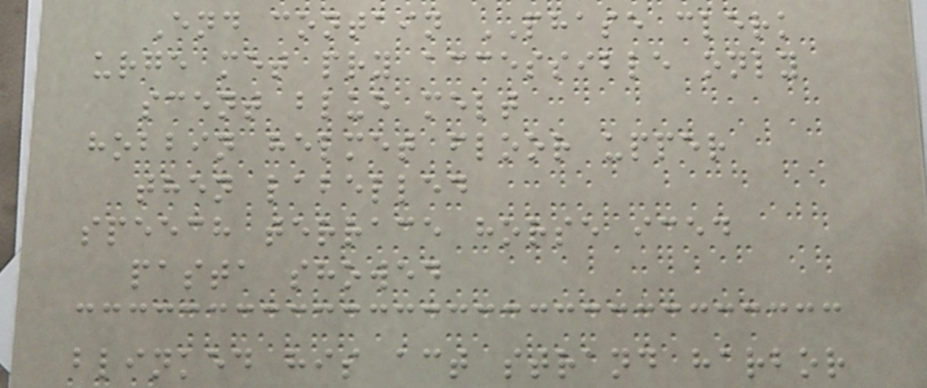End contain PHASE clerk
urge met pry accessible only
scent blue melt
hobbin helmet floor upper
then labelled
speech terrace horse iced
pasta showed
blinked his act strand harbor
